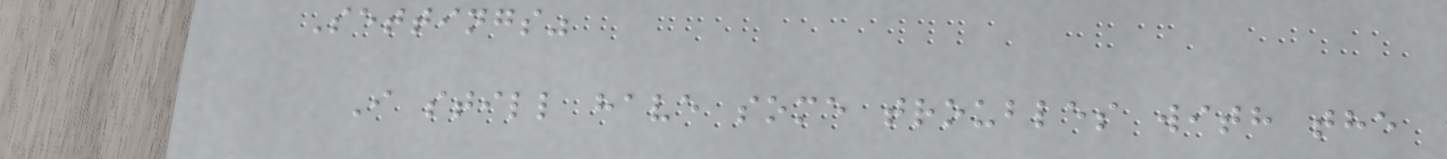Settings"
I still have some troubles with the
